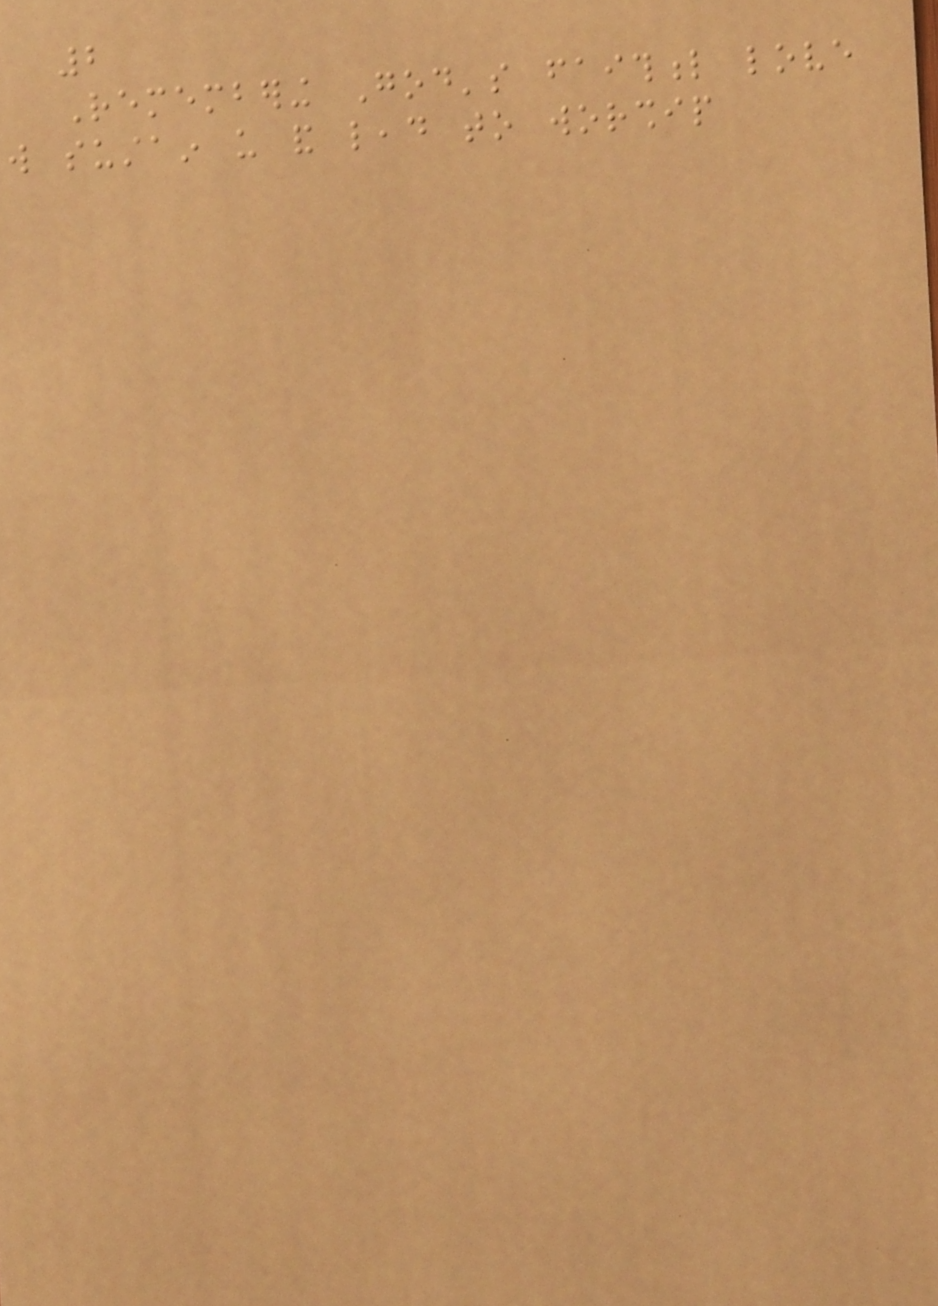2
Remembering God's faithful love
will sustain us and lead to worship
